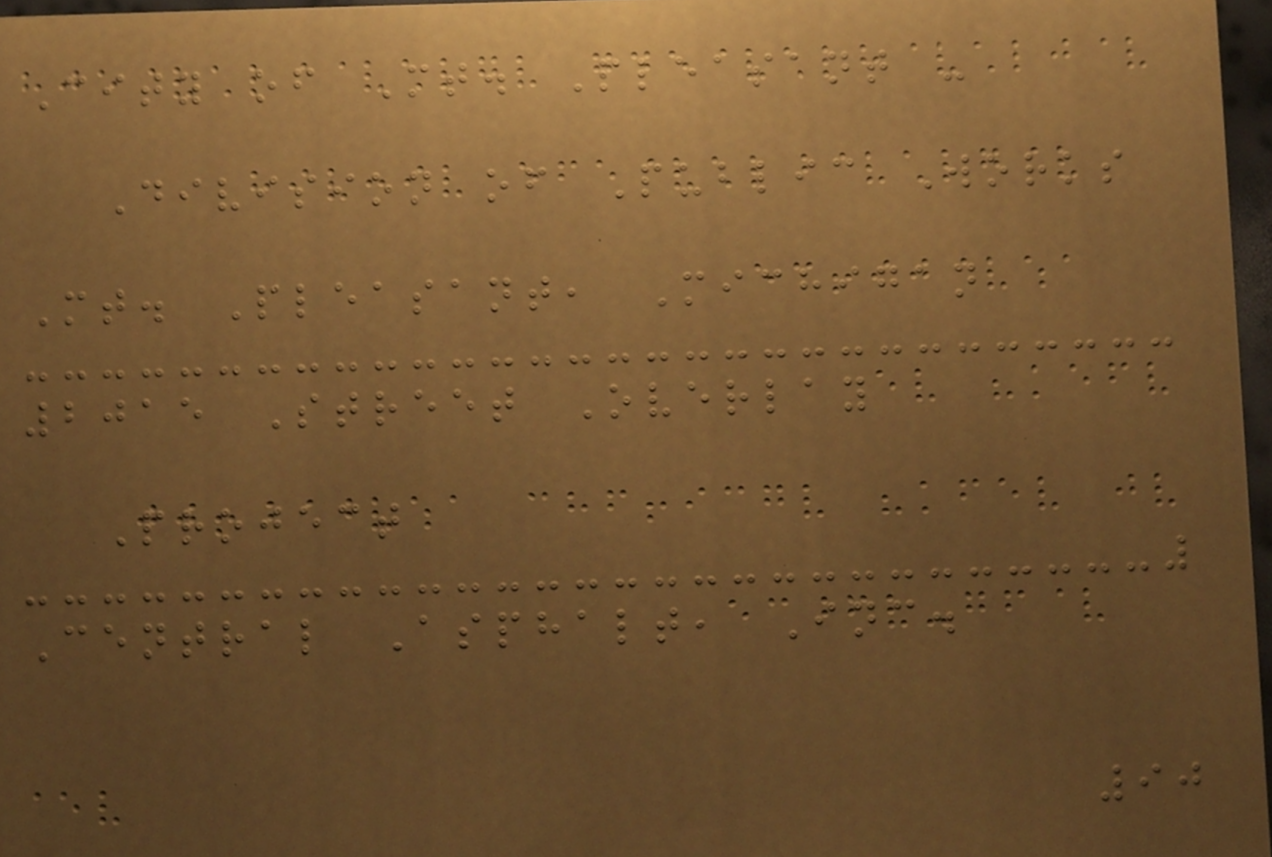City of Mt. Pleasant -
Division of Public Works
Mt. Pleasant, Michigan
2015 Street Overlay
Project
Central Asphalt, Inc.
90
